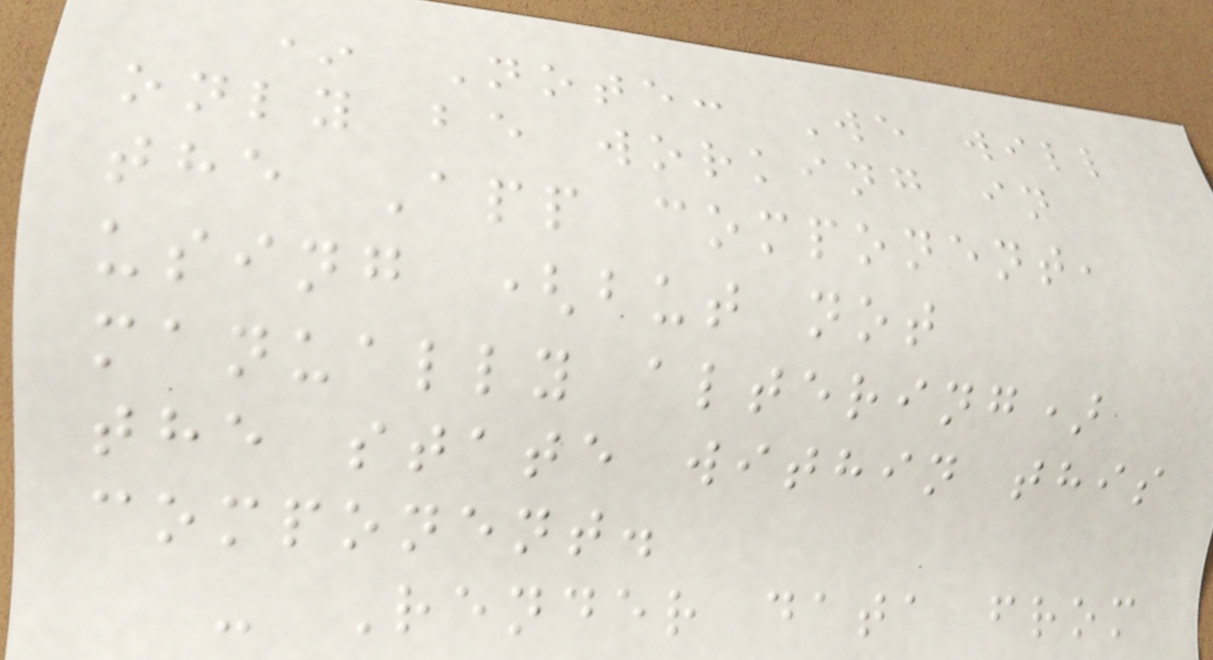* Note: We will
only be working in
the App component,
using (but not
manually altering)
the state within this
component.
- Render data from
